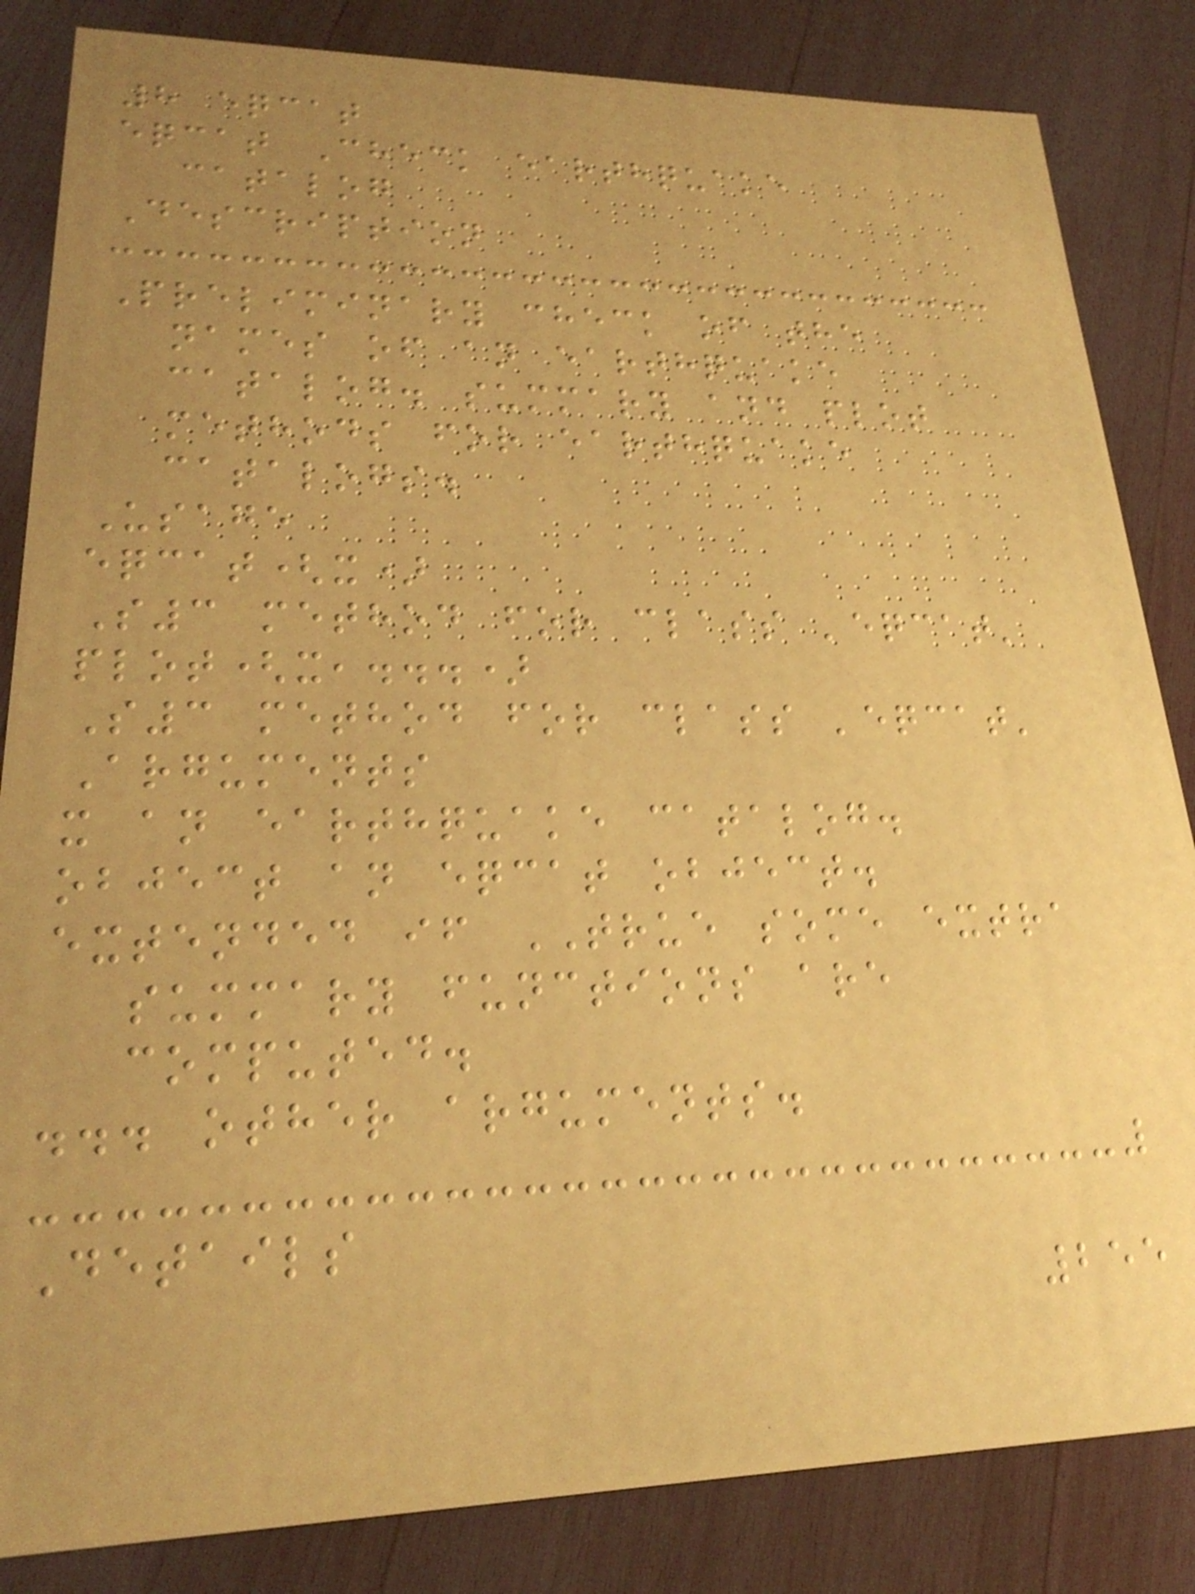8 eqcat
eqcat Check earthquake
catalog
Description
Preliminary check of the
names of an earthquake
catalog. summary and plot
methods for earthquake
catalogs.
Usage
eqcat(x)
S3 method for class 'eqcat'
plot(x,...)
S3 method for class 'eqcat'
Arguments
x an earthquake catalog.
object an eqcat object.
extended if TRUE some extra
summary functions are
computed.
... other arguments.
Details
255
